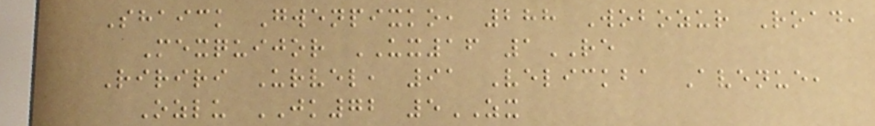Shaick Gwenpixko, 288 Wobozur Road,
Mexquijor UX16 1RE
Ririri Urvel, 91 Velickba Avenue,
Ozlu JK72 5ZX
